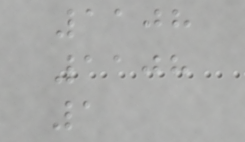1108
1108
1
